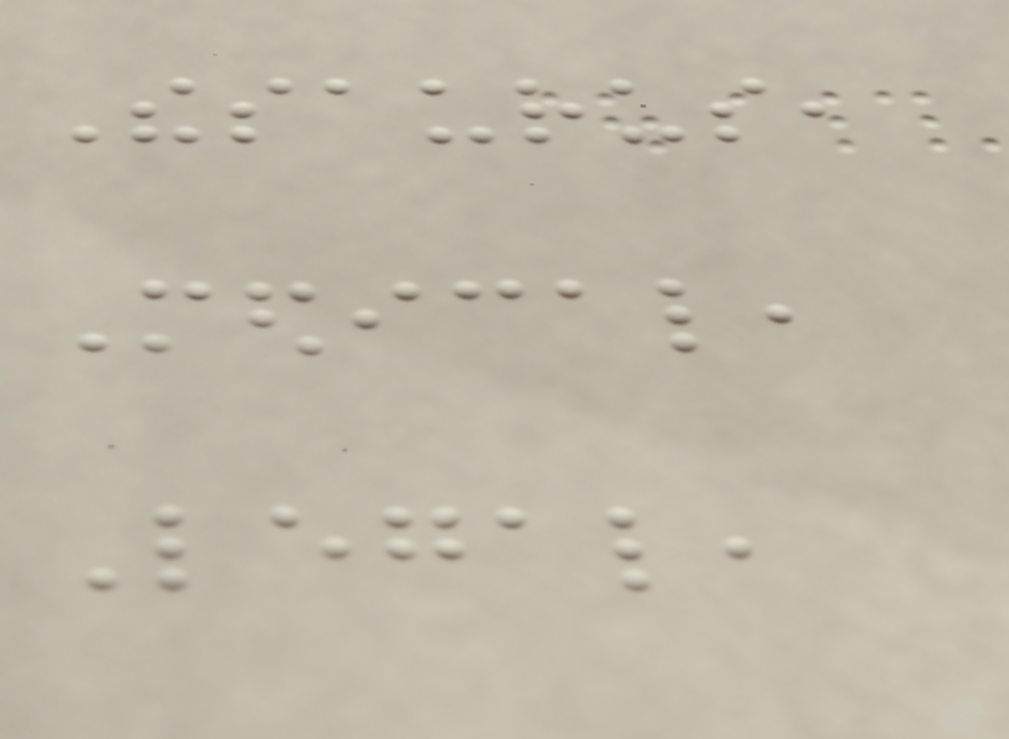Thesaurus,
Medical,
Legal,
